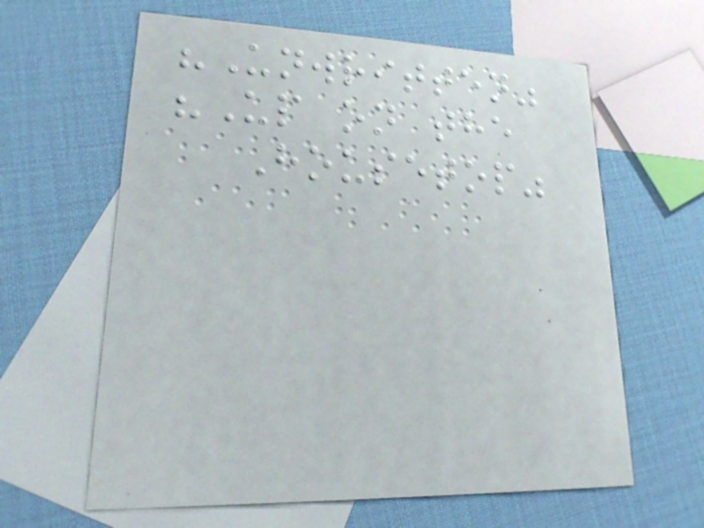"Unwritten"
"Up on the
Housetop"
